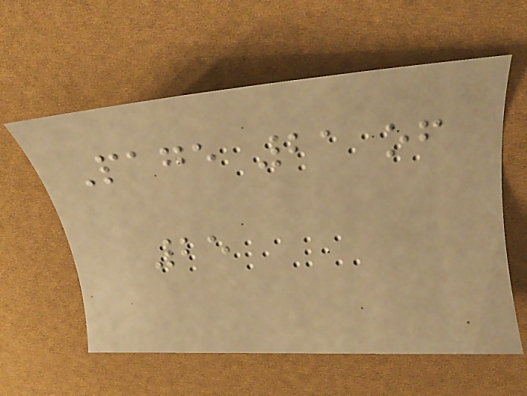Page 21 of
25
